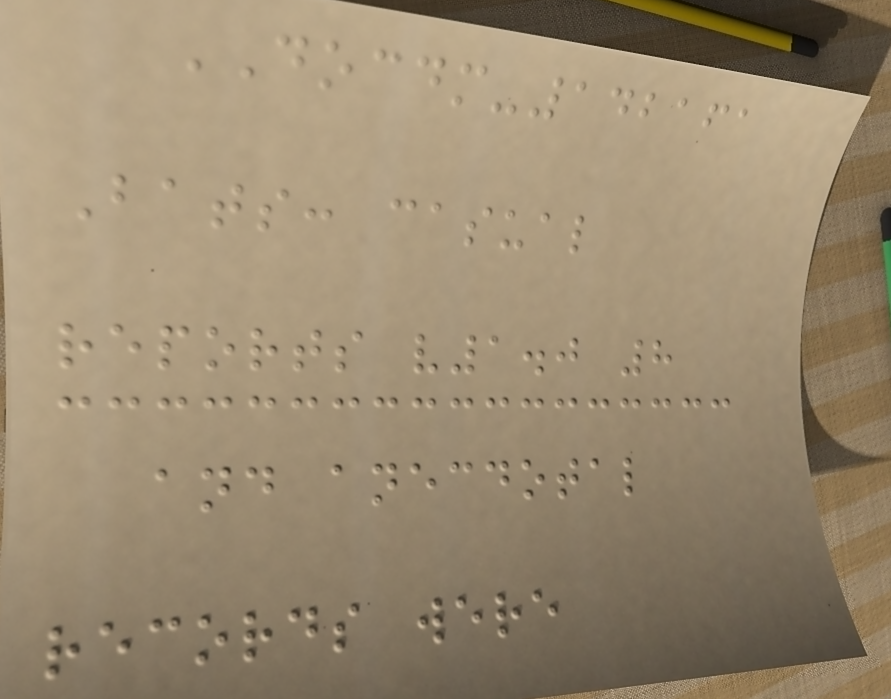DOCDM-142161
Bats: casual
reports v1.0 8
and anecdotal
records were
